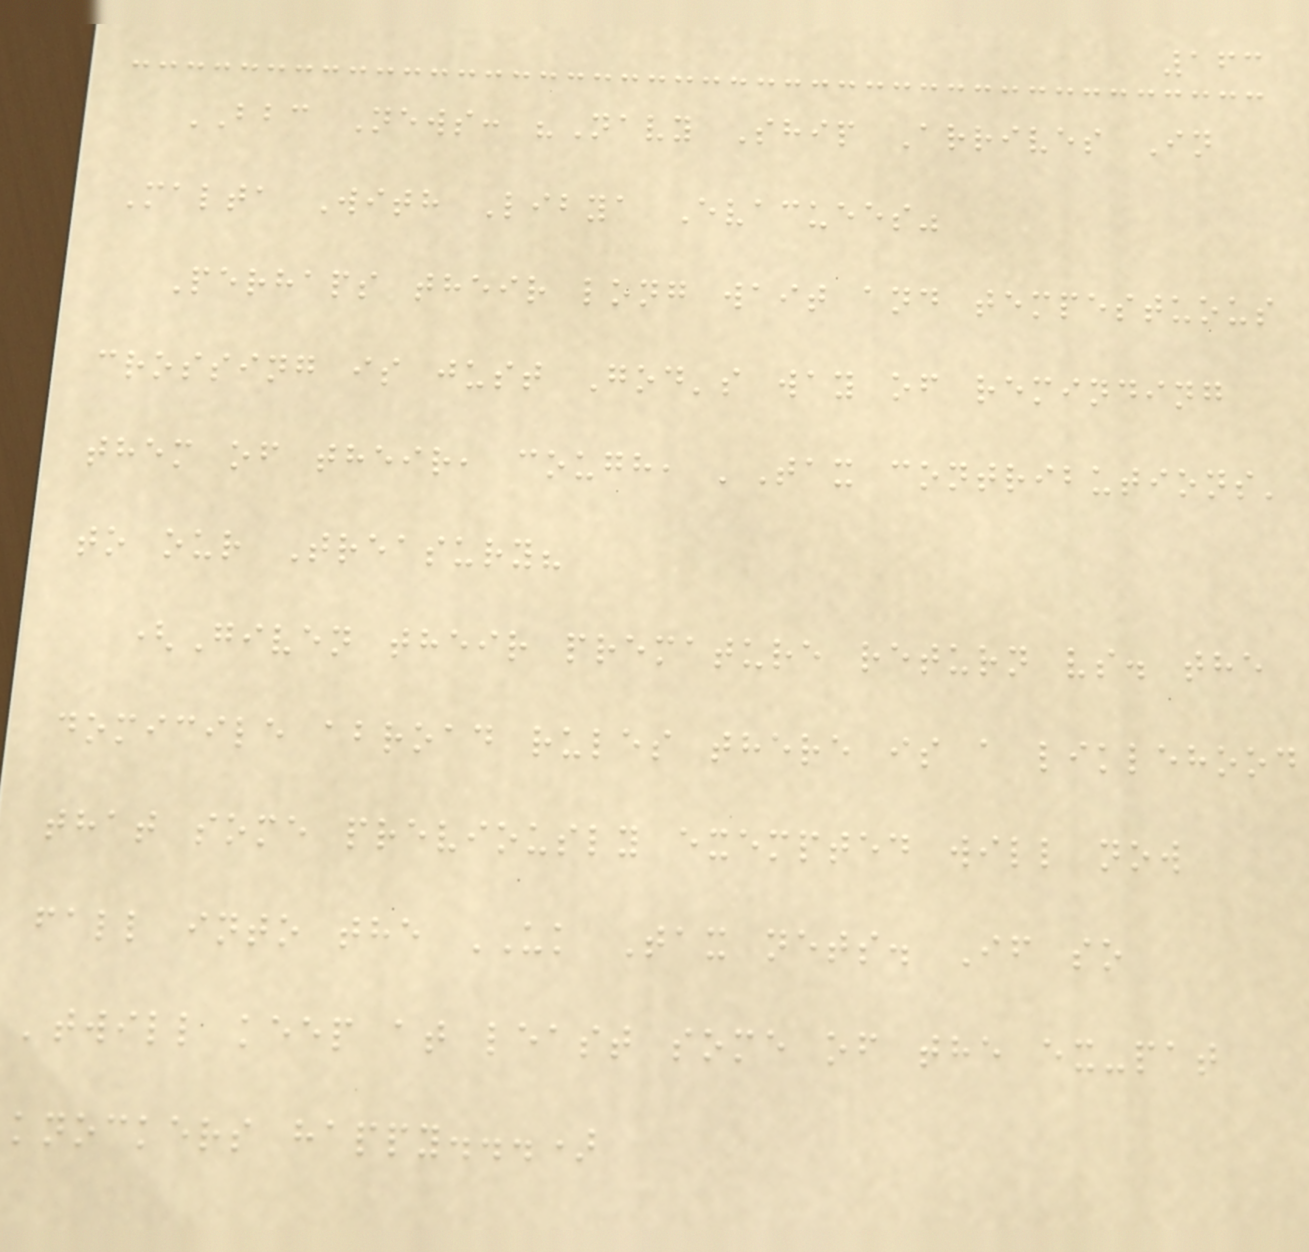163
BBC News: "Navy Ship Arrives In
Malta With Libya Evacuees"
Perhaps their long wait and tempestuous
crossing is just God's way of reminding
them of their, cough, 'Tax contributions'
to our Treasury?
(Given their premature return vs. the
domicile abroad rules there is a liklehood
that some previously exempted will now
fall into the UK Tax nets. If so
'twill keep at least some of the ex-pat
knockers happy...)
